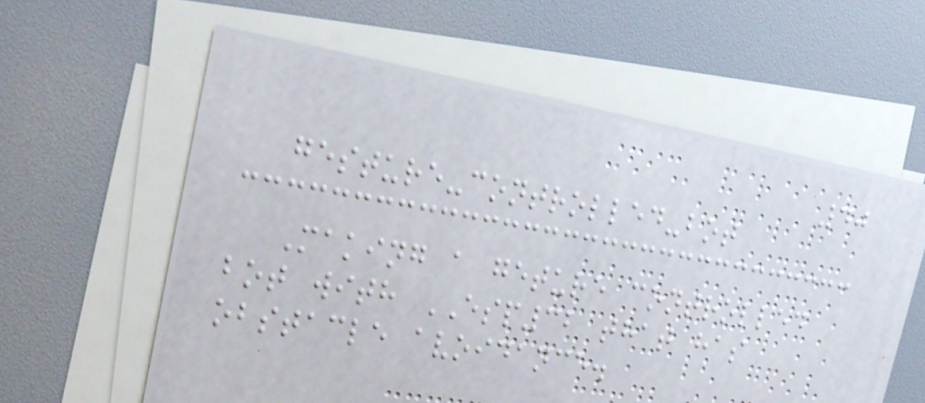40
gesture-controlled-bot
Making a geture controlled
bot with ESP32 that has
obstacle avoidance.
